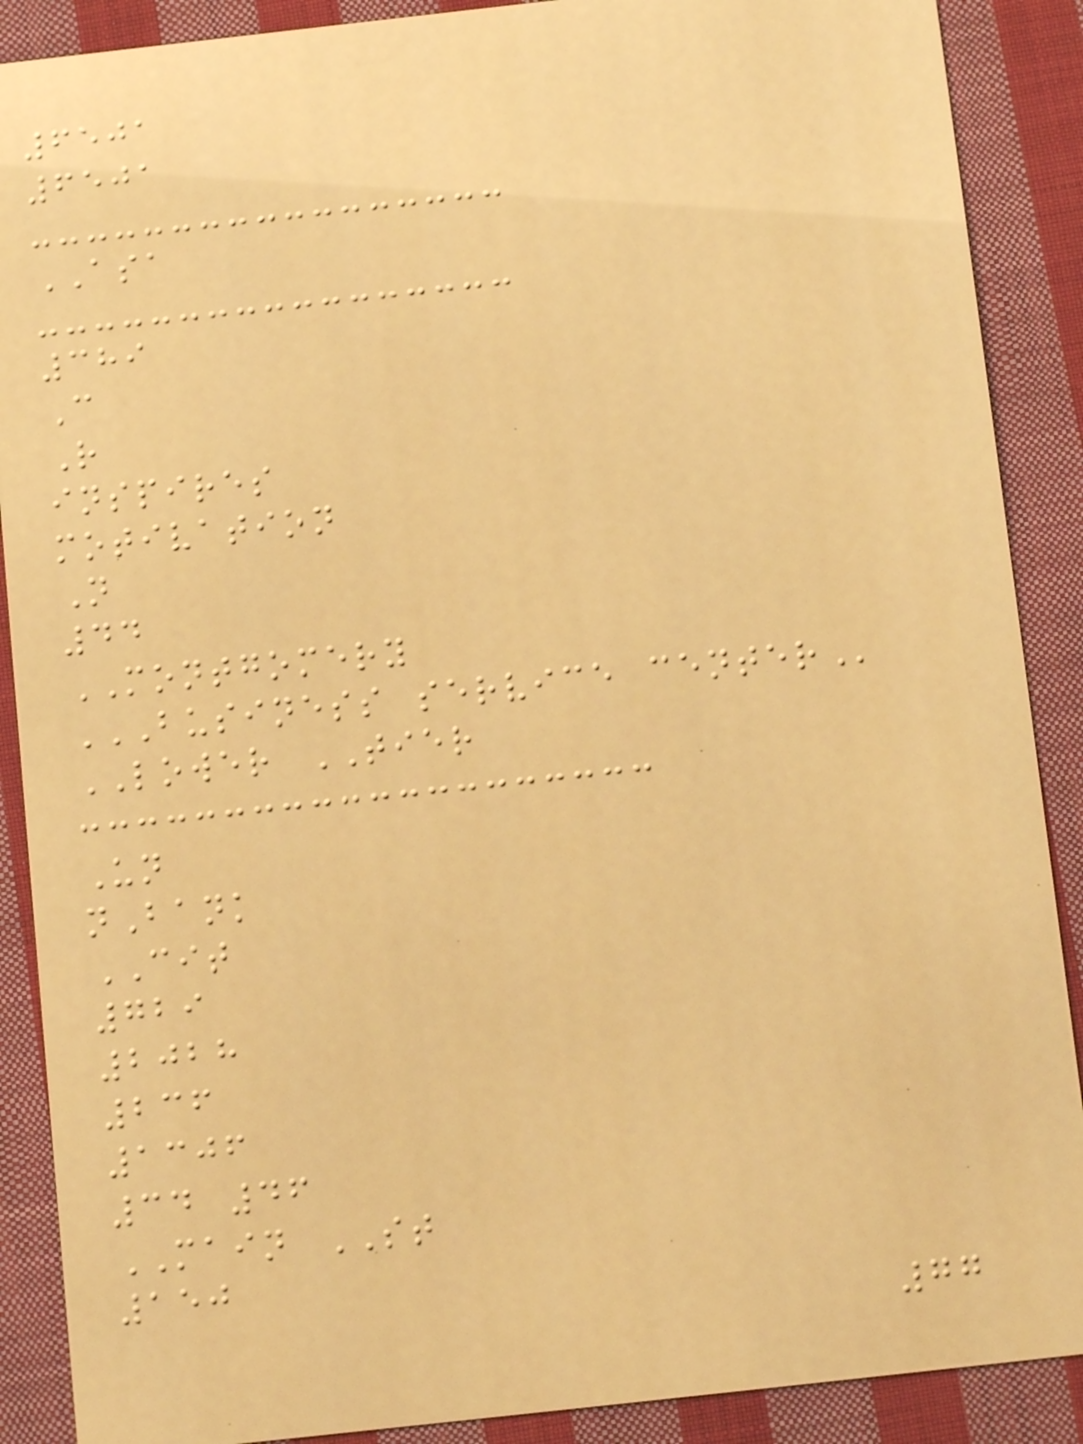6501
6501
ASA
389
C
R
inspires
motivation
N
44
MONTGOMERY
BUSINESS SERVICE CENTER
LOWER TIER
Un
nBank
CIT
729
2028
236
1306
34 46
MAIN ST
150
77
